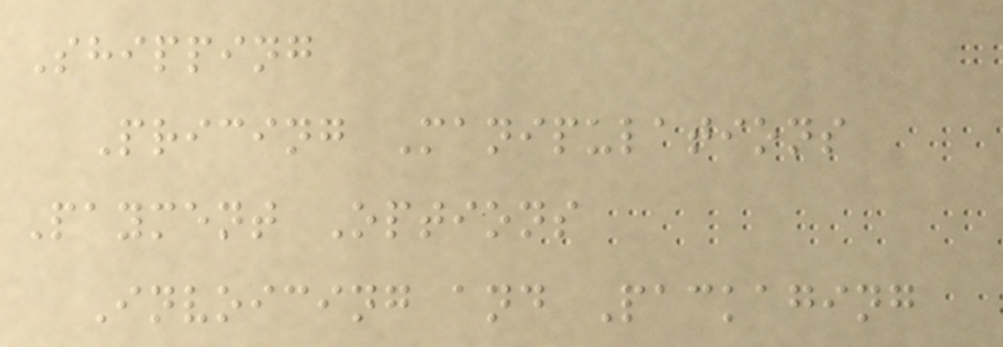Shipping
Pricing Manipulations
Payment Options
Invoicing and Packaging
